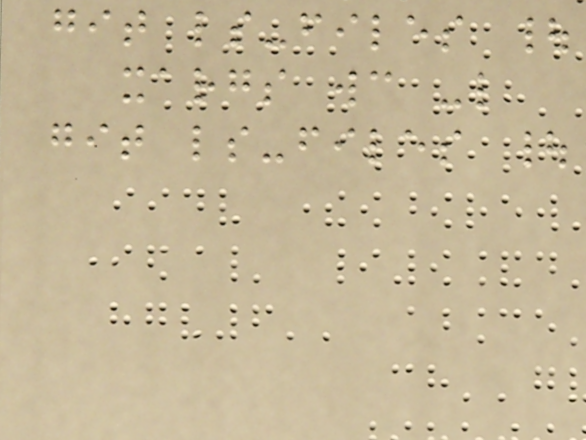git ls-files |
xargs wc -l
git ls-files |
